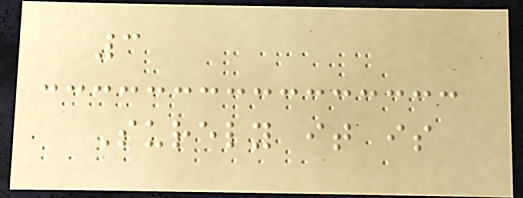3
Surely it is
